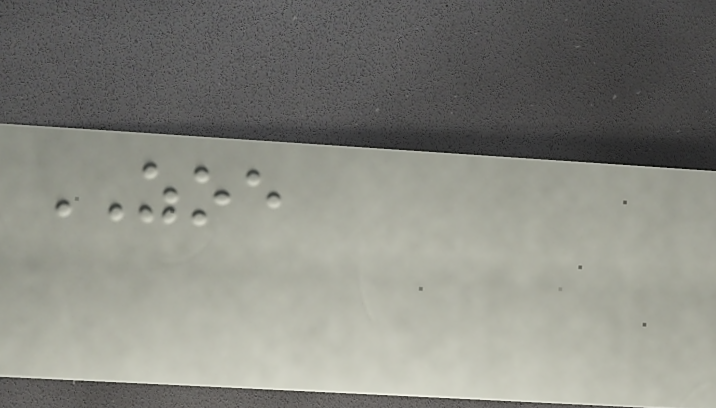ZOE
